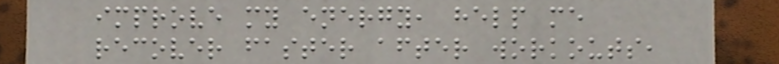improve my energy, help me
recover faster after workouts,
